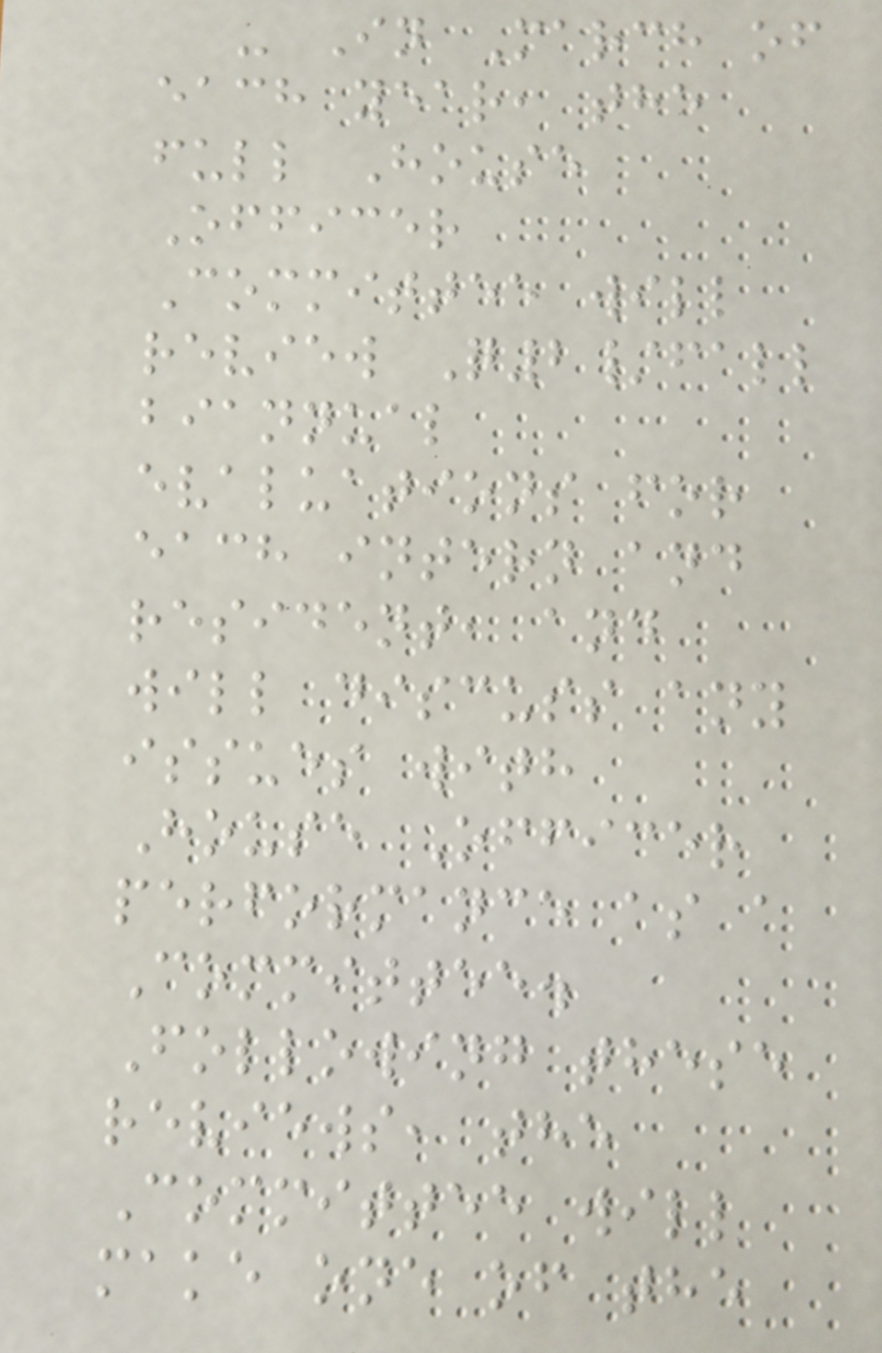- In March of
each year, the
full House
Officer
Committee will
review Q2/fall
biannual
evaluations for
each intern and
resident, and
will discuss any
issues with
House Officer
performance as a
Committee.
Following these
reviews, the
Committee will
make one of the
